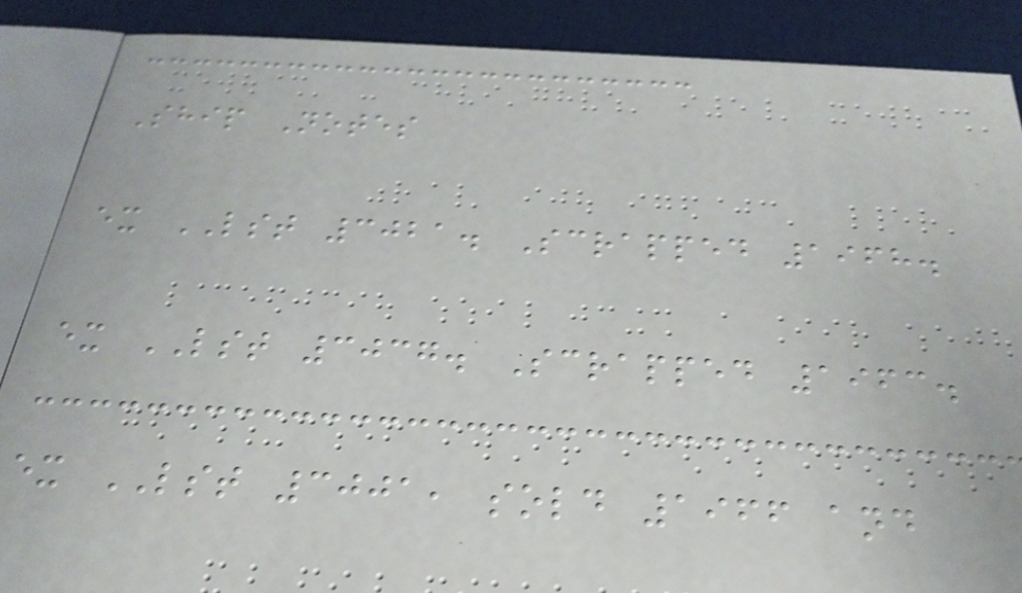Ship Notes
ex LST 3021. Scrapped 1968.
ex LST 3037. Scrapped 1963.
ex LST 3001, sold 1966 and
